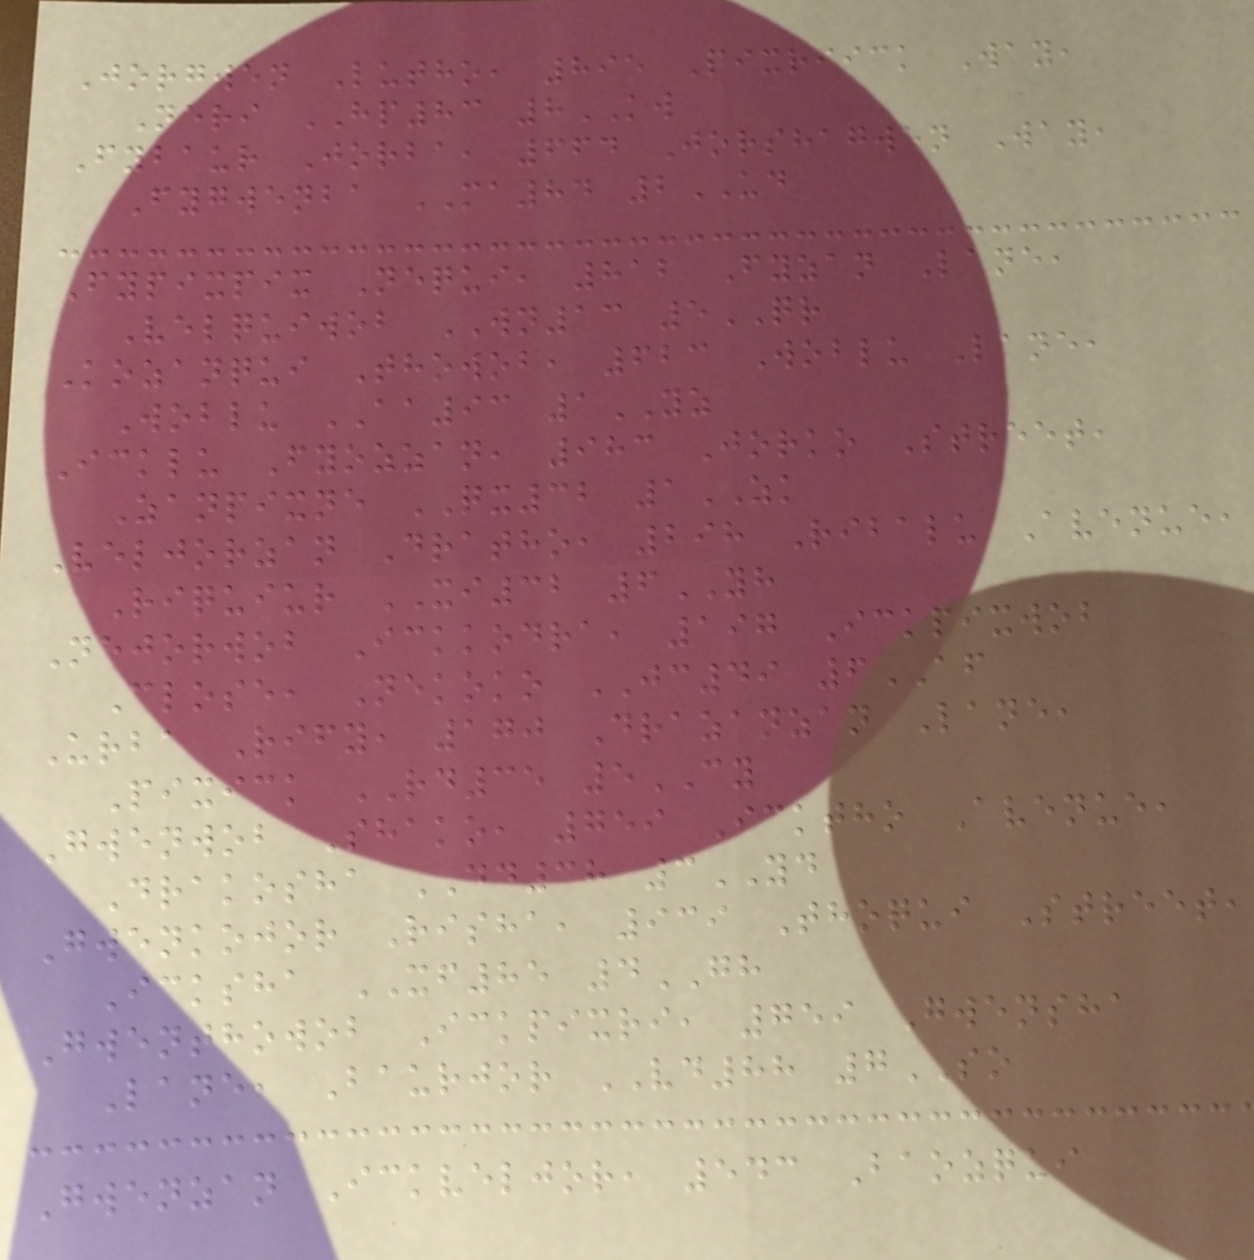Jorgwen Lutho, 895 Pixriick Way,
Neri HP83 8KW
Fybaur Jorba, 664 Jorshagwen Way,
Fygwenba MA84 2UD
Fypixpix Nequi, 812 Fyzan Lane,
Velquiwob WN13 5QR
Kozanqui Thowob, 623 Woblu Lane,
Woblu AA93 1YZ
Icklu Fyozzan, 983 Jorko Street,
Zanpixne QX32 1ZK
Veljorzan Dratho, 298 Ribalu Avenue,
Riquiur XI32 6YH
Nejorwob Ickkodra, 197 Ickpixwob
Close, Nekoko JC49 6AF
Urba Rify, 170 Drazanzan Lane,
Pixick RD35 5CY
Gwenwob Shako, 759 Icktho Avenue,
Drakosha DD38 3YD
Gwenkojor Risha, 939 Thoqui Street,
Icksha XF85 4GH
Gwenthowob Ickpixri, 759 Gwensha
Lane, Baurjor VD88 7SO
Gwenzan Ickveljor, 543 Baozqui
